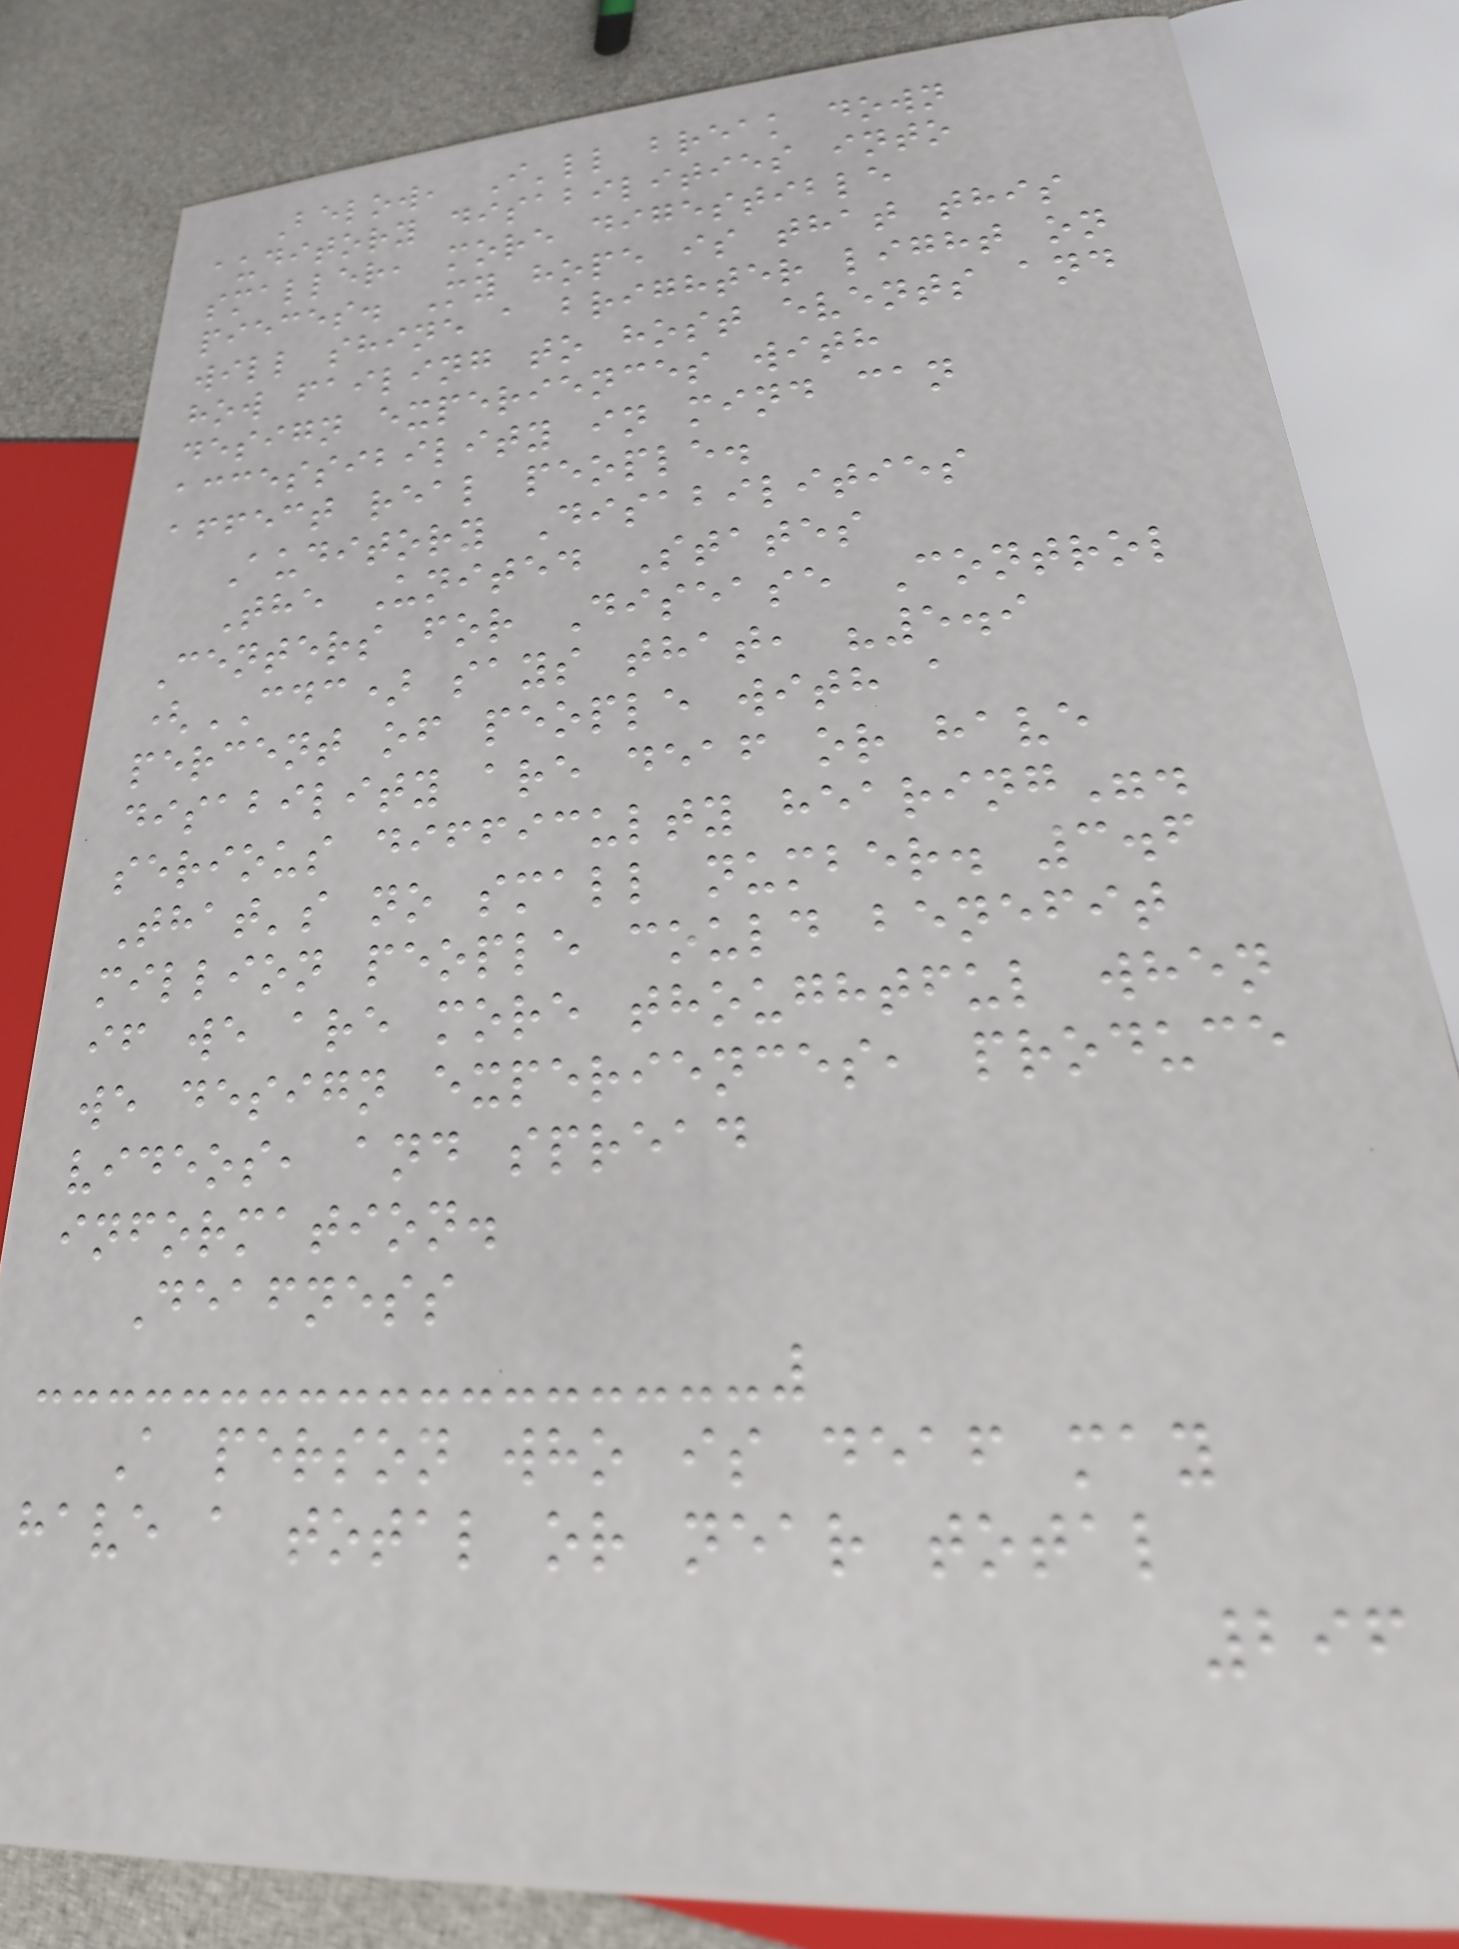Below, I'll break down
auditory disabilities into
smaller, more digestible
pieces. My hope is that this
will shine a brighter light on
how failing to host events and
design experiences with
accessibility in mind can
affect real people.
Auditory Disabilities
The United States
Centers for Disease Control
(CDC) says that, "5.9
percent of people with a
disability are deaf or have
serious difficulty hearing".
That's no small number. 3.6
million people could benefit
if we are more thoughtful when
we design experiences, produce
videos, and spread
information.
Deafness
A person who is deaf may
have a total or near total
296
